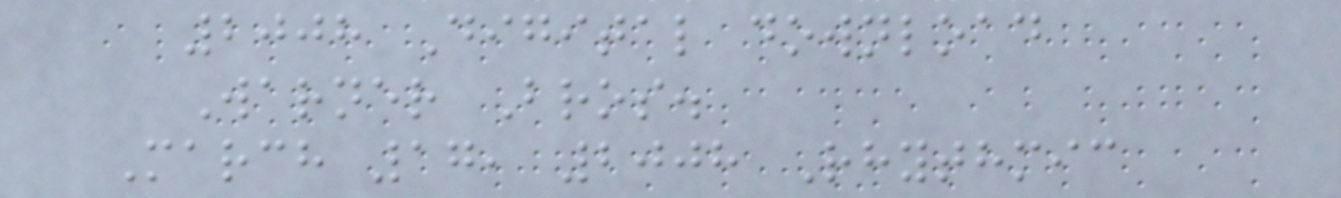2008 Digital download
Warner Bros.
March 17, 2008 Rhythmic
